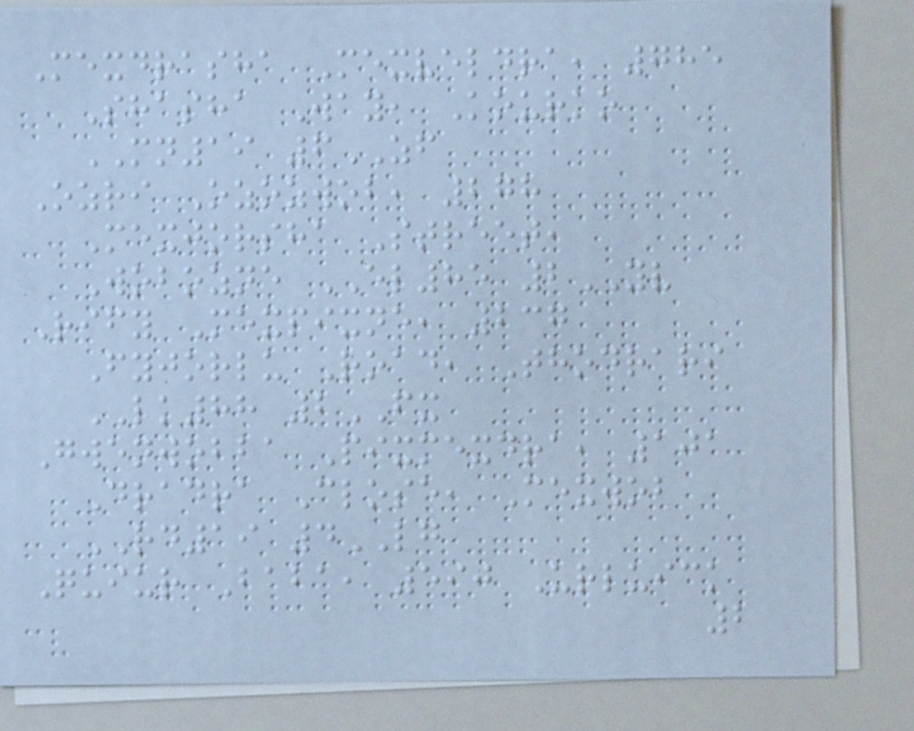Mexdrasha Mexveldra, 785
Shasha Way, Kourko
MN19 6ZF
Ozri Ozozwob, 278
Mexjorsha Street,
Wobozne EL85 2YV
Rify Mexpixne, 237
Fyjorlu Road, Thodrari
LK88 2FX
Gwenwobba Pixmexdra, 101
Dradra Close, Mexwob
RD19 4LG
Quiur Baba, 590 Urluick
2
